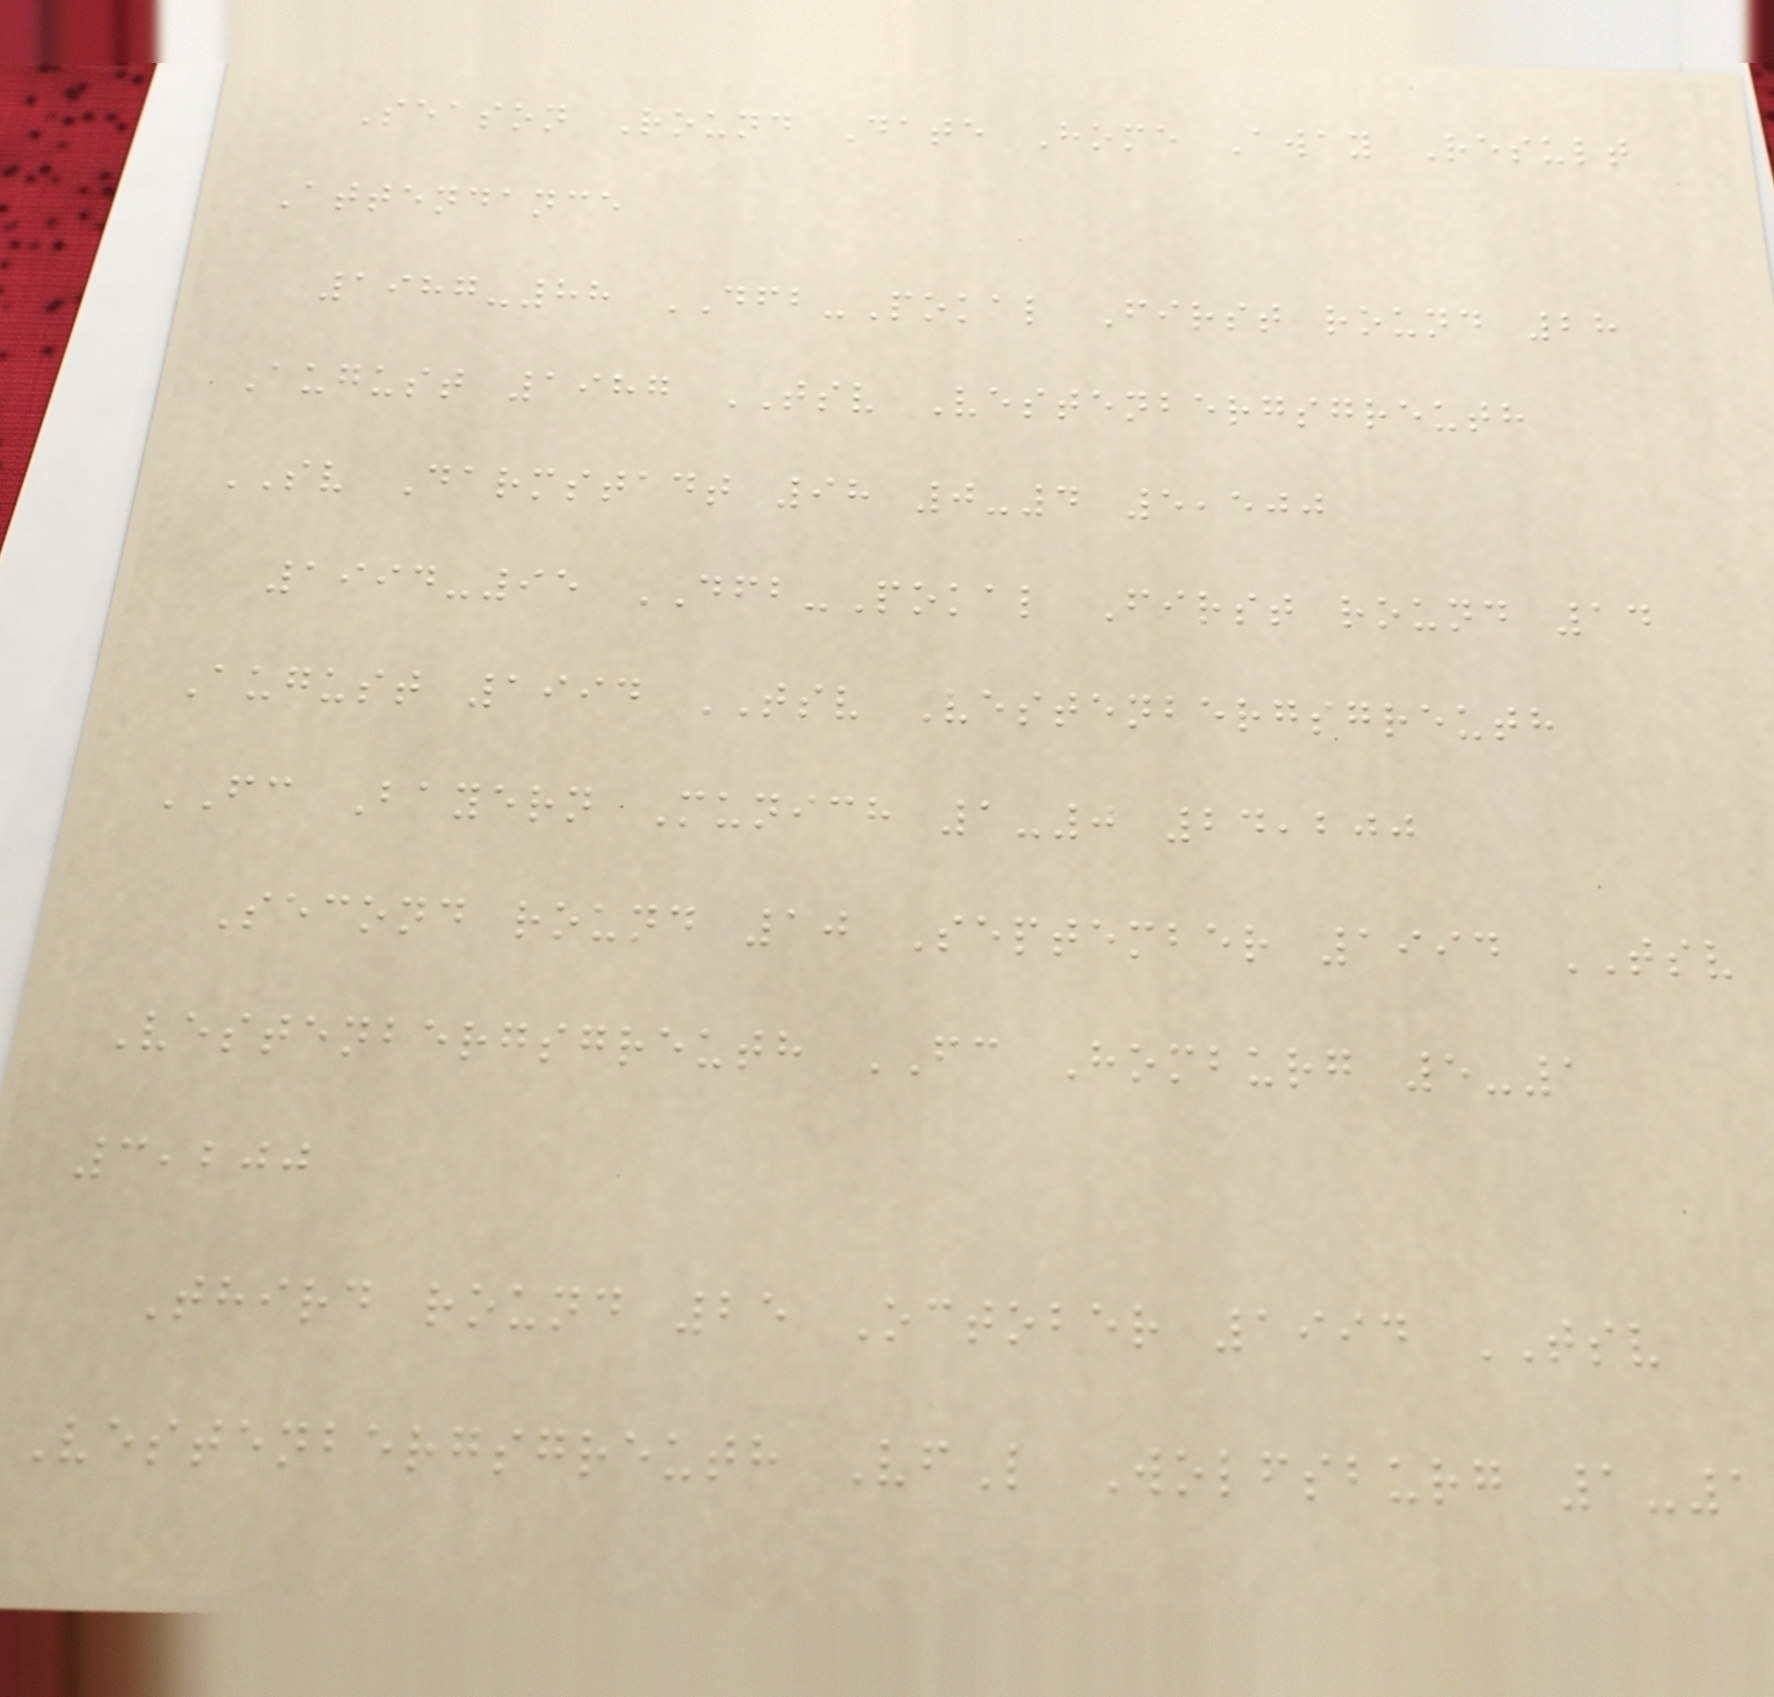Season Round Date Home Away Result
Attendance
1987-88 DFB-Pokal First round 28
August 1987 TSV Vestenbergsgreuth
SV Darmstadt 98 0-4 5,500
1994-95 DFB-Pokal First round 14
August 1994 TSV Vestenbergsgreuth
FC Bayern Munich 1-0 24,200
Second round 10 September 1994 TSV
Vestenbergsgreuth FC Homburg 5-1
3,200
Third round 25 October 1994 TSV
Vestenbergsgreuth VfL Wolfsburg 1-1
